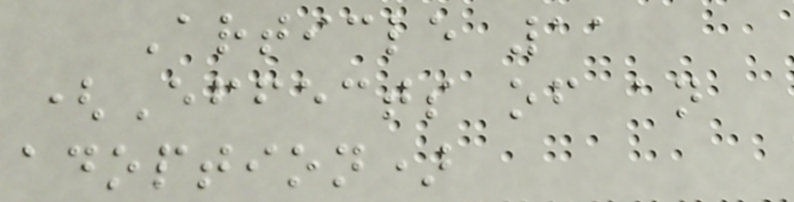Article 11
(Effects of an
adoption)
